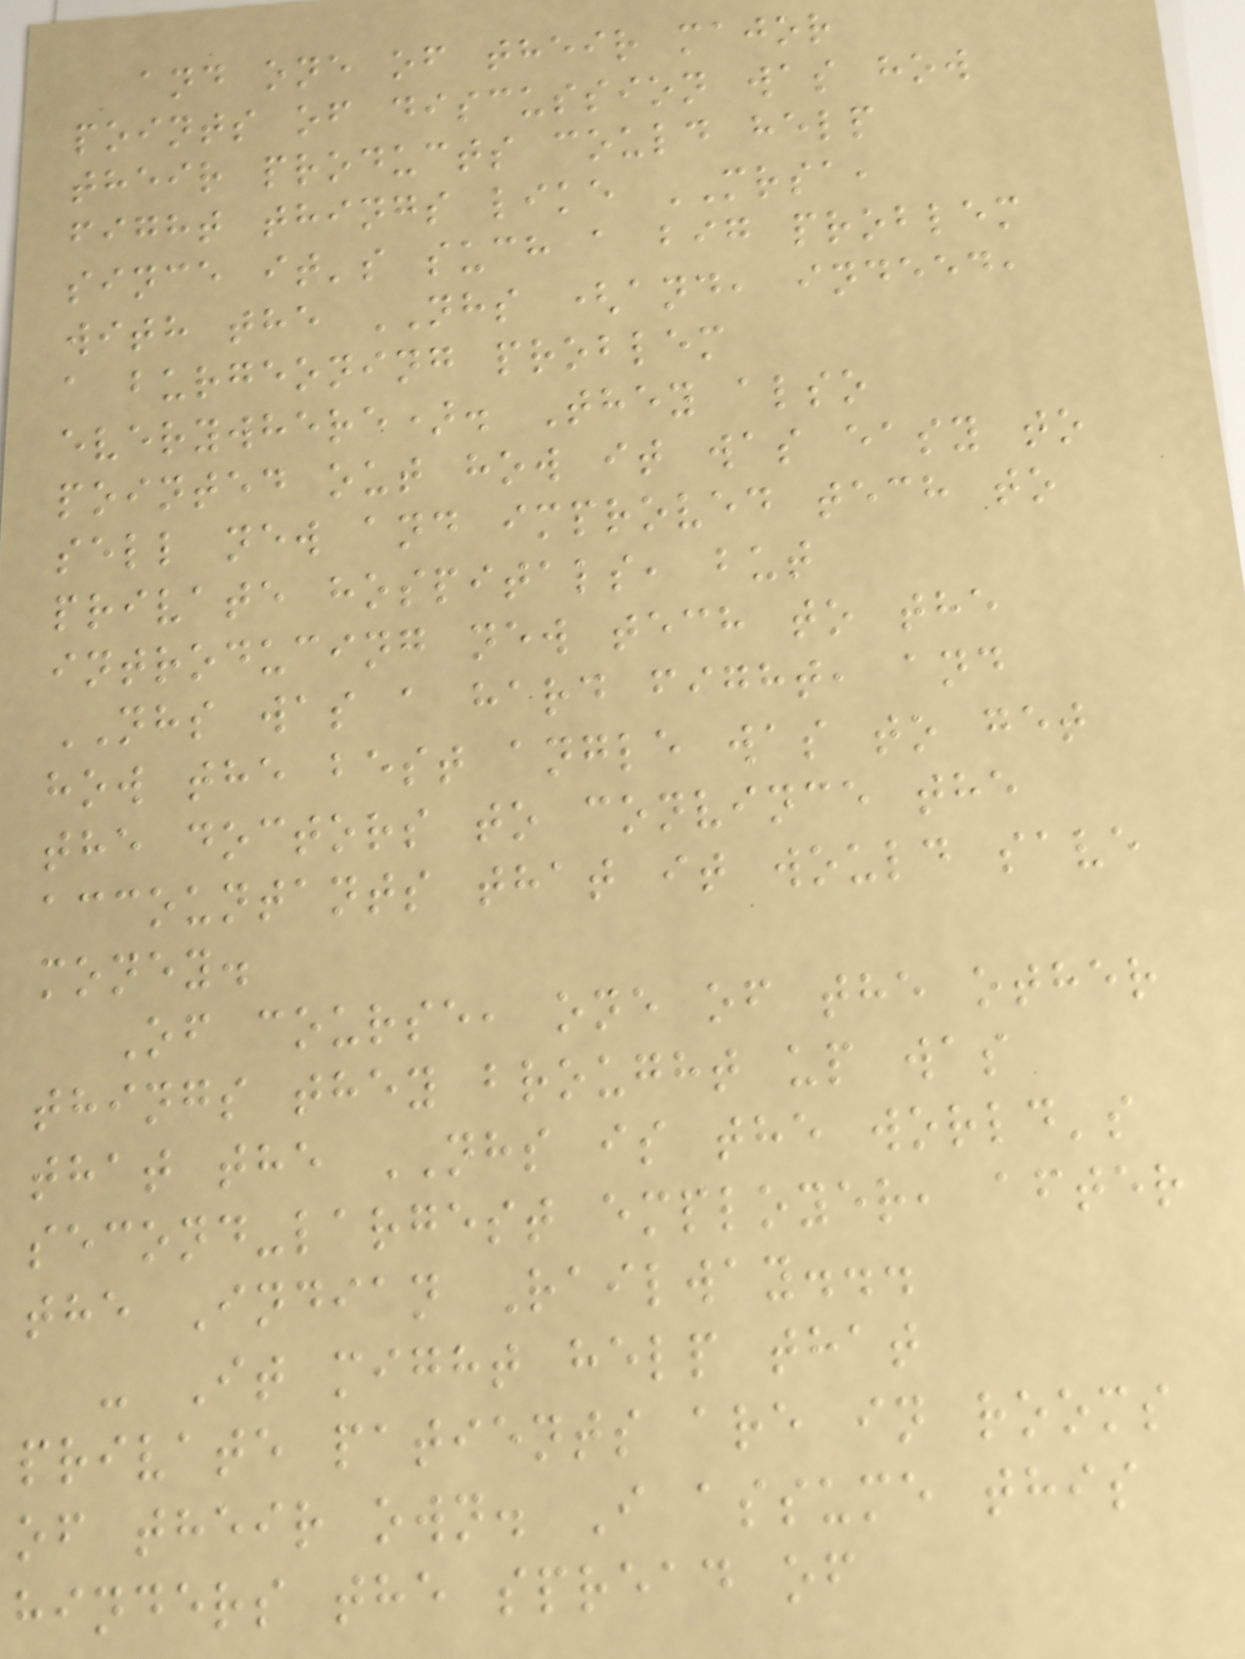and one of their major
points of discussion was how
their products could help
fight things like MRSA,
since it's such a big problem
with the NHS (and, indeed,
a burgeoning problem
everywhere). They also
pointed out how it was easy to
sell new and improved tech to
private hospitals, but
introducing new tech to the
NHS was a hard fight, and
how the best angle was to get
the doctors to convince the
accountants that it would save
money.
Of course, one of the other
things they brought up was
that the NHS is the world's
second-largest employer, after
the Indian Railway...
- It might help that
private patients are in rooms
of their own. I assume this
hinders the spread of
